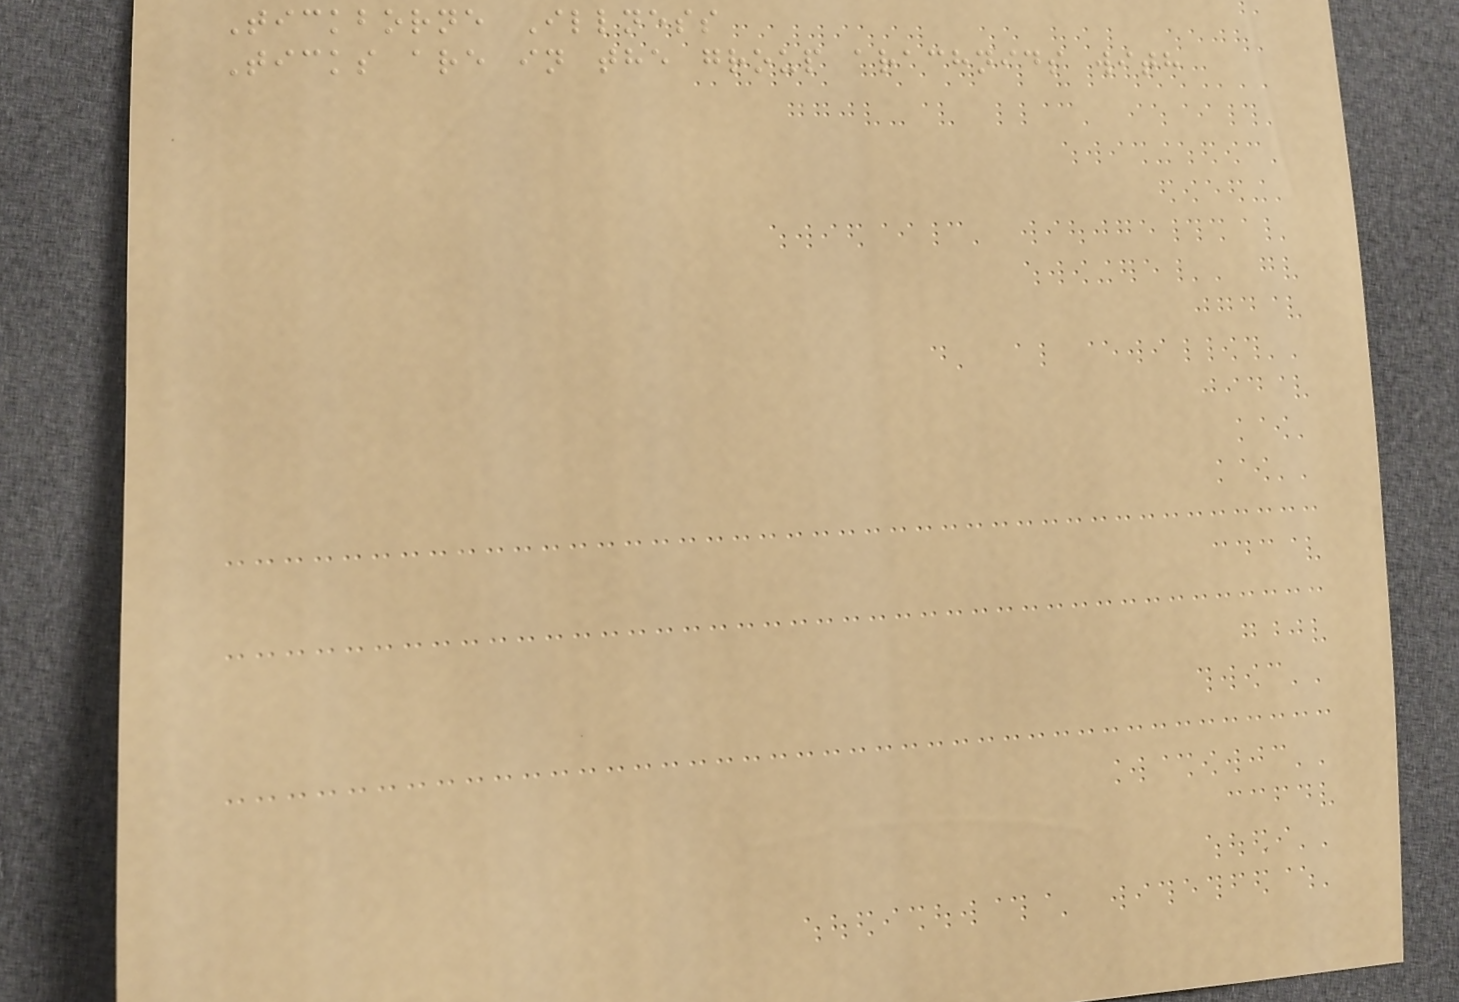Tickborne Illness
Ticks are in the group arachnids with
